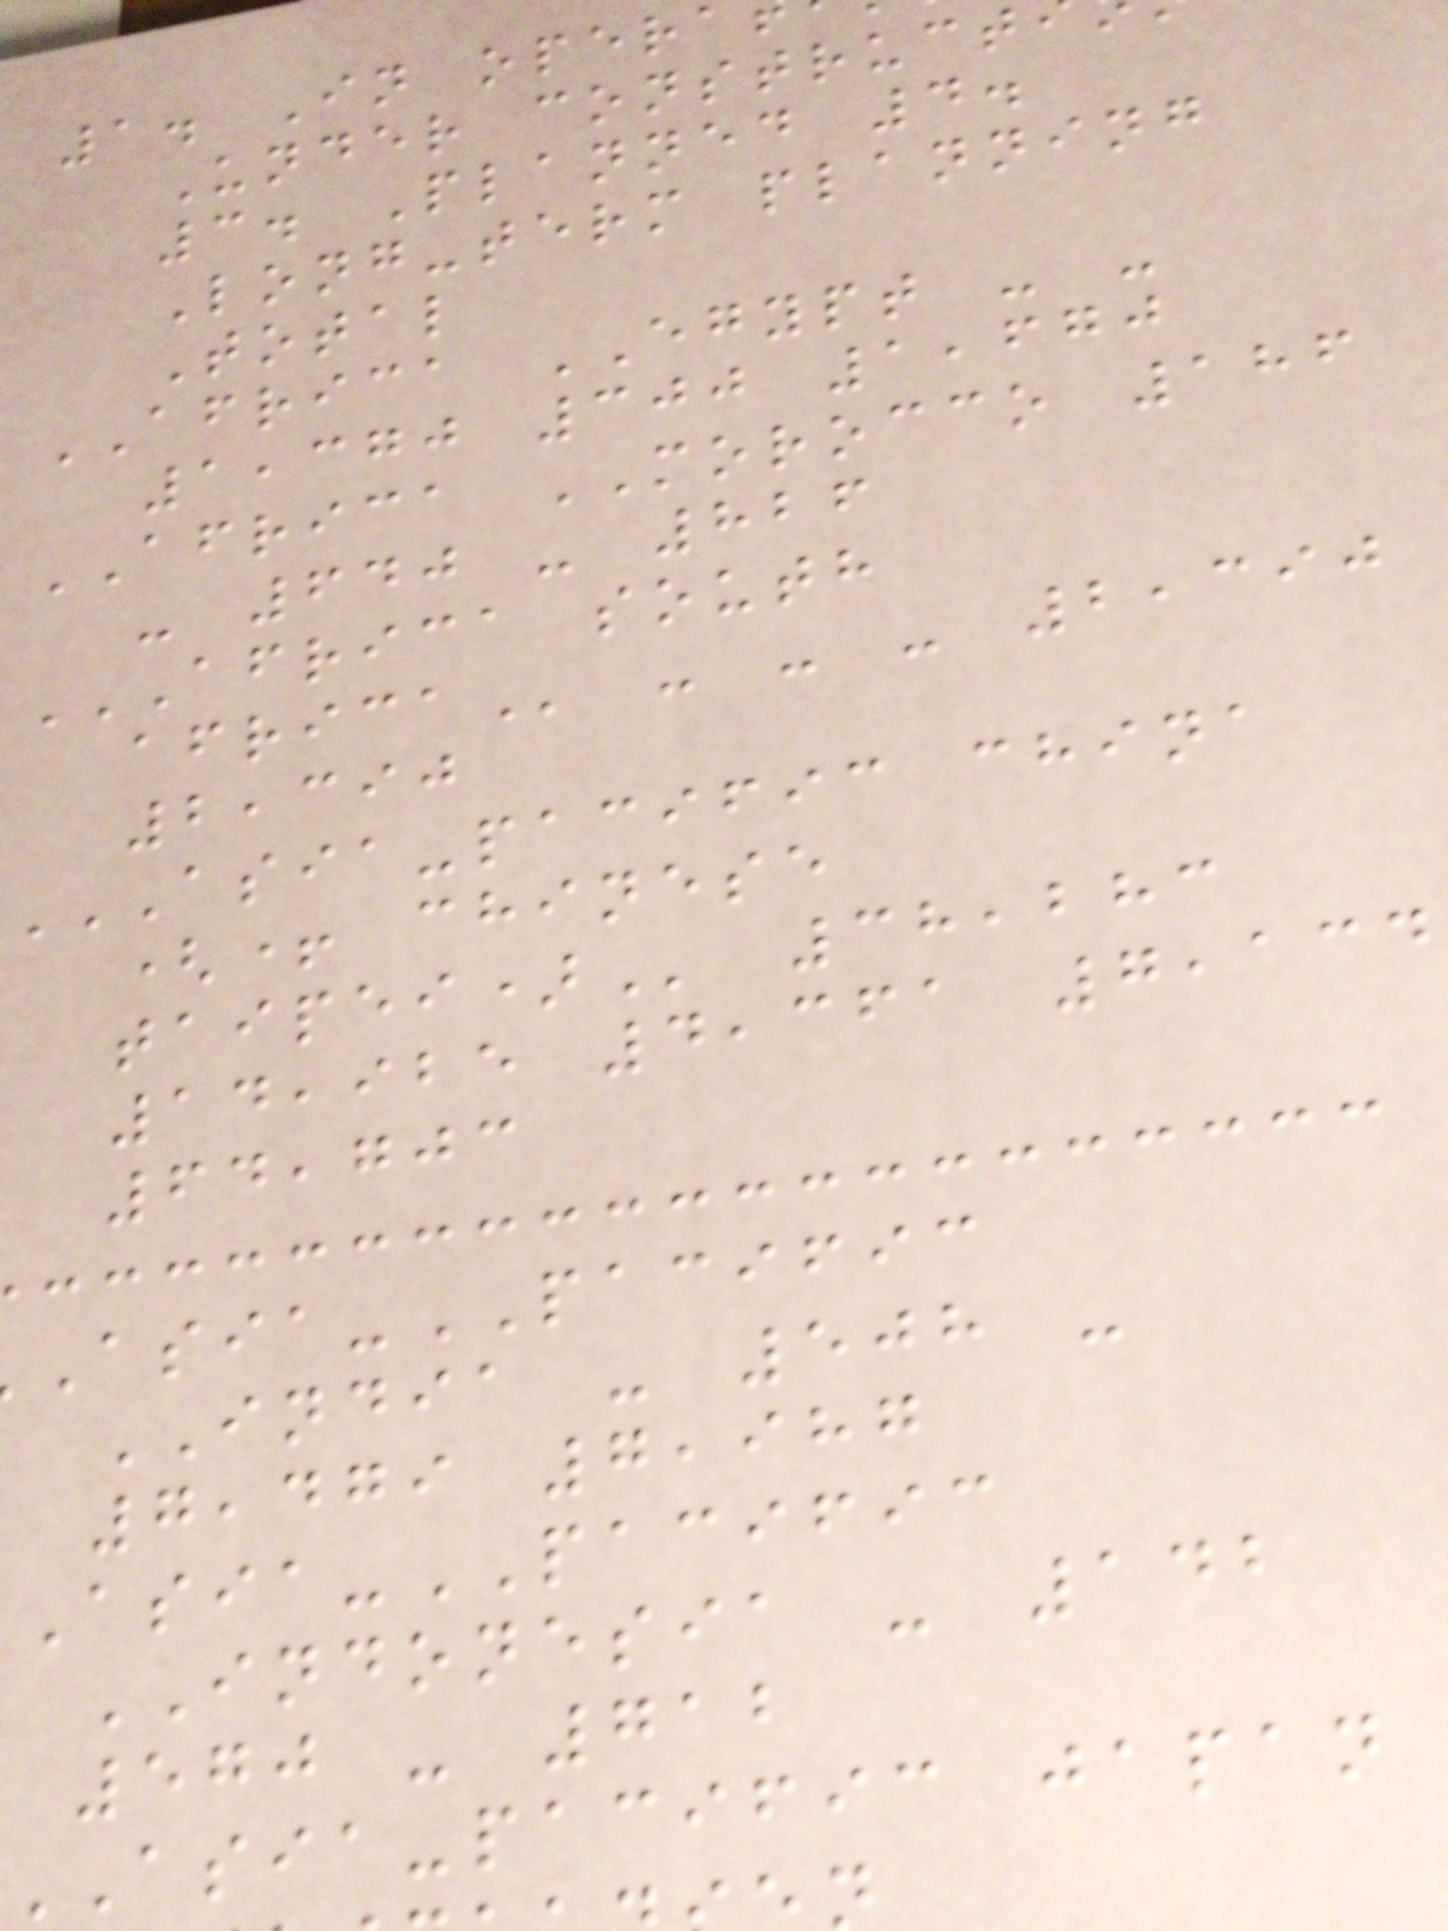1. In oper
Under construct
3. Planned 4.
Long-term planning
Total
AFRICA EGYPT - -
1,370 300 1,670
AFRICA MOROCCO 186
- 640 - 826
AFRICA SOUTH
- - - 2,390
2,390
ASIA-PACIFIC CHINA
(+ chinese
38,283
14,925 4,361 7,134
64,703
-PACIFIC
INDIA - 508 -
7,479 7,987
-PACIFIC
INDONESIA - 142
570 - 712
asia-pacific japan
